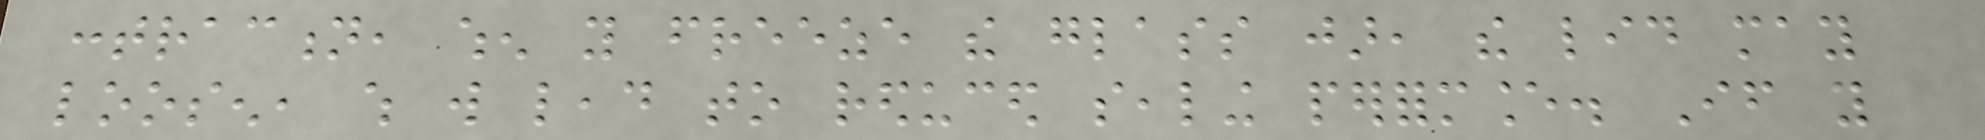contraction, when you freeze the glass jar, the lid may
loosen, which will lead to reduced sealing performance. If you
